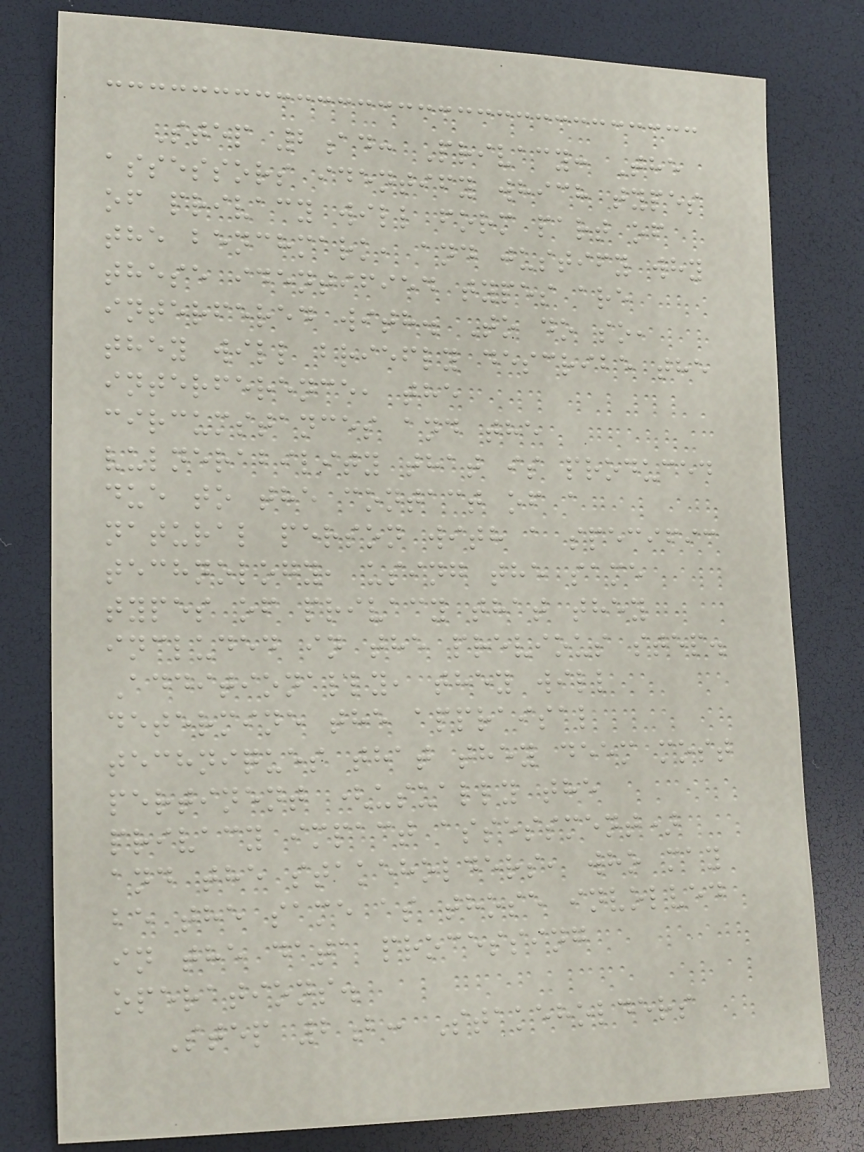Step 2ad: Privacy: The
assessors identify which types
of privacy will form part of
the benchmark, and justify why
these identified types are
interfered with. To do so,
they will briefly describe the
interference, the
circumstances and the
vulnerability that is produced
due to the contact of a
natural person with a specific
technology, using the same
types of privacy that they
included in the previous step.
Additionally, they will
determine the appraisal
techniques that they deem most
pertinent (usually the
privacy impact assessment)
and the stakeholders, who may
be the same as those involved
in the data processing
operations.
Step 2b: Stakeholders
